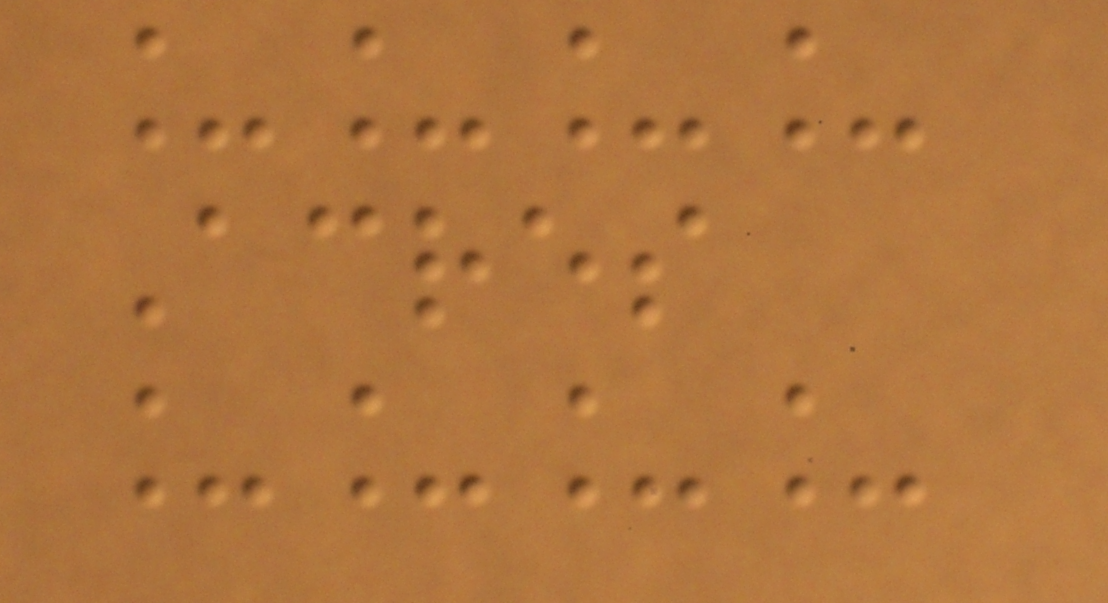____
Acres
____
